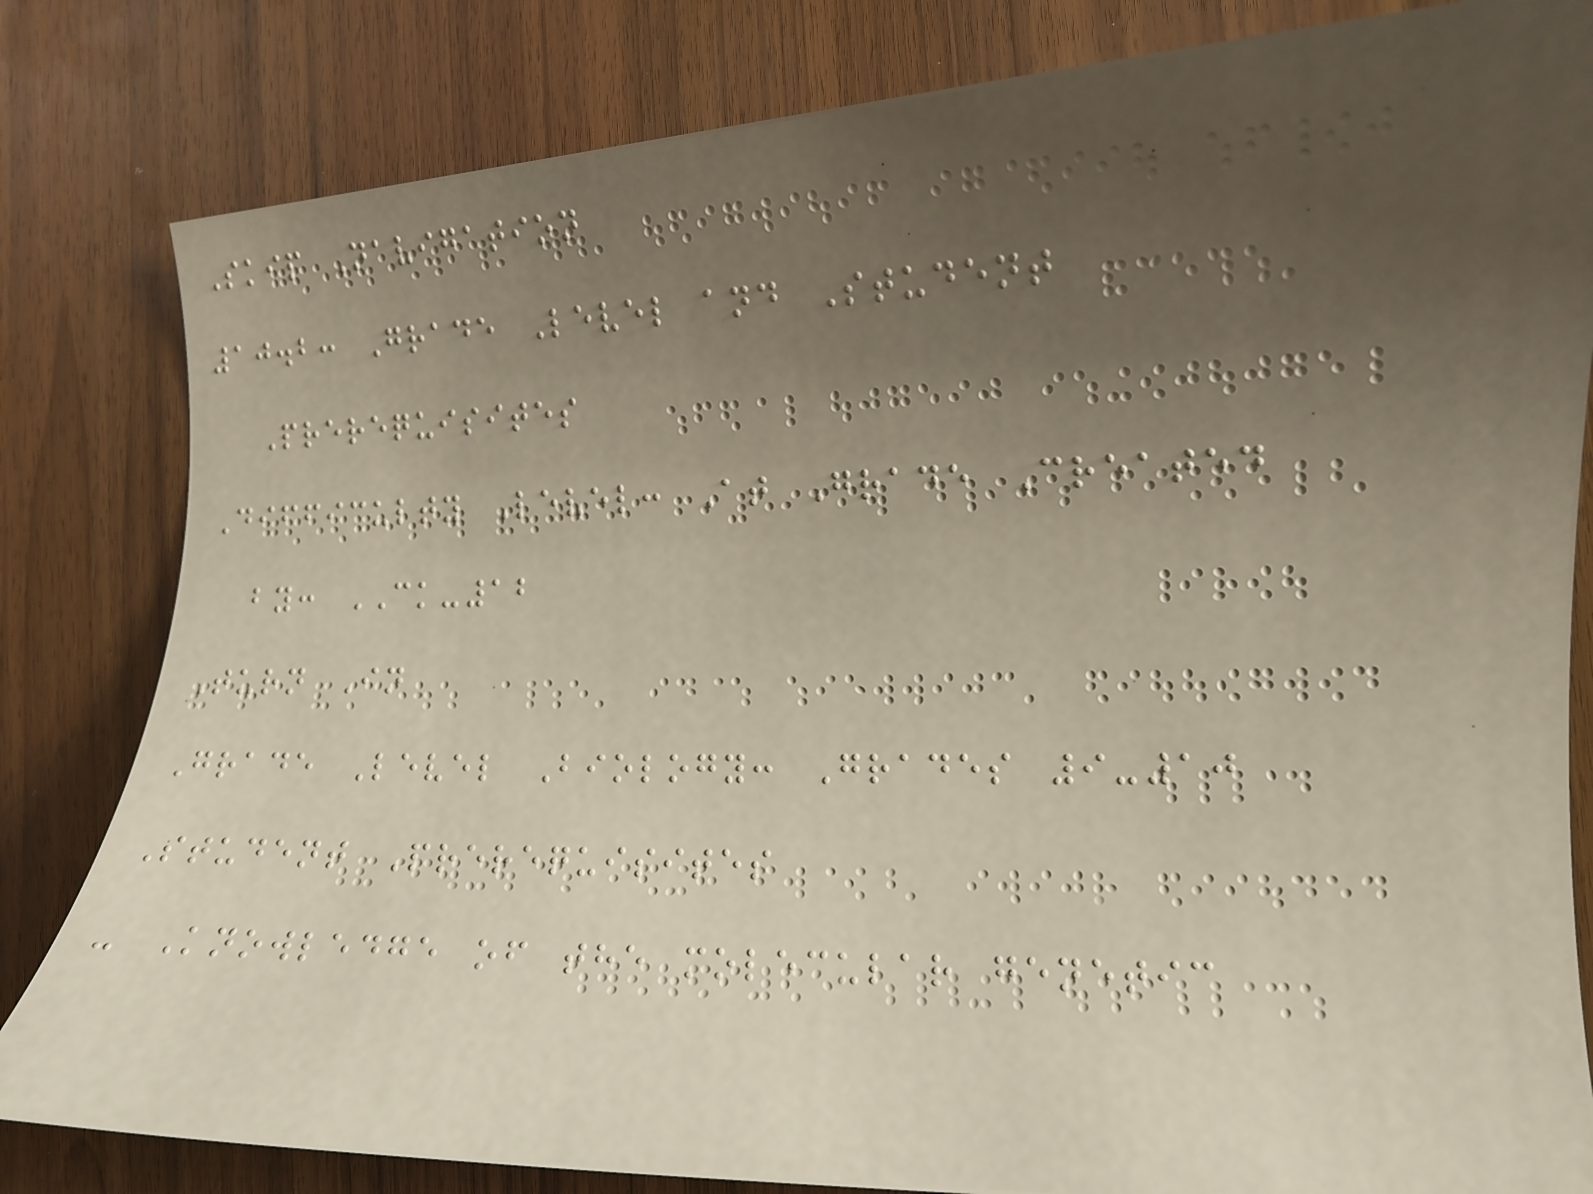Skip Navigation
10.2: Grade Level and Student
Prerequisites
Difficulty Level: At Grade Created
by: CK-12
Turn In
Grade Level Biology: Grades 9-10
Student Prerequisites
- Knowledge of the molecular genetic
